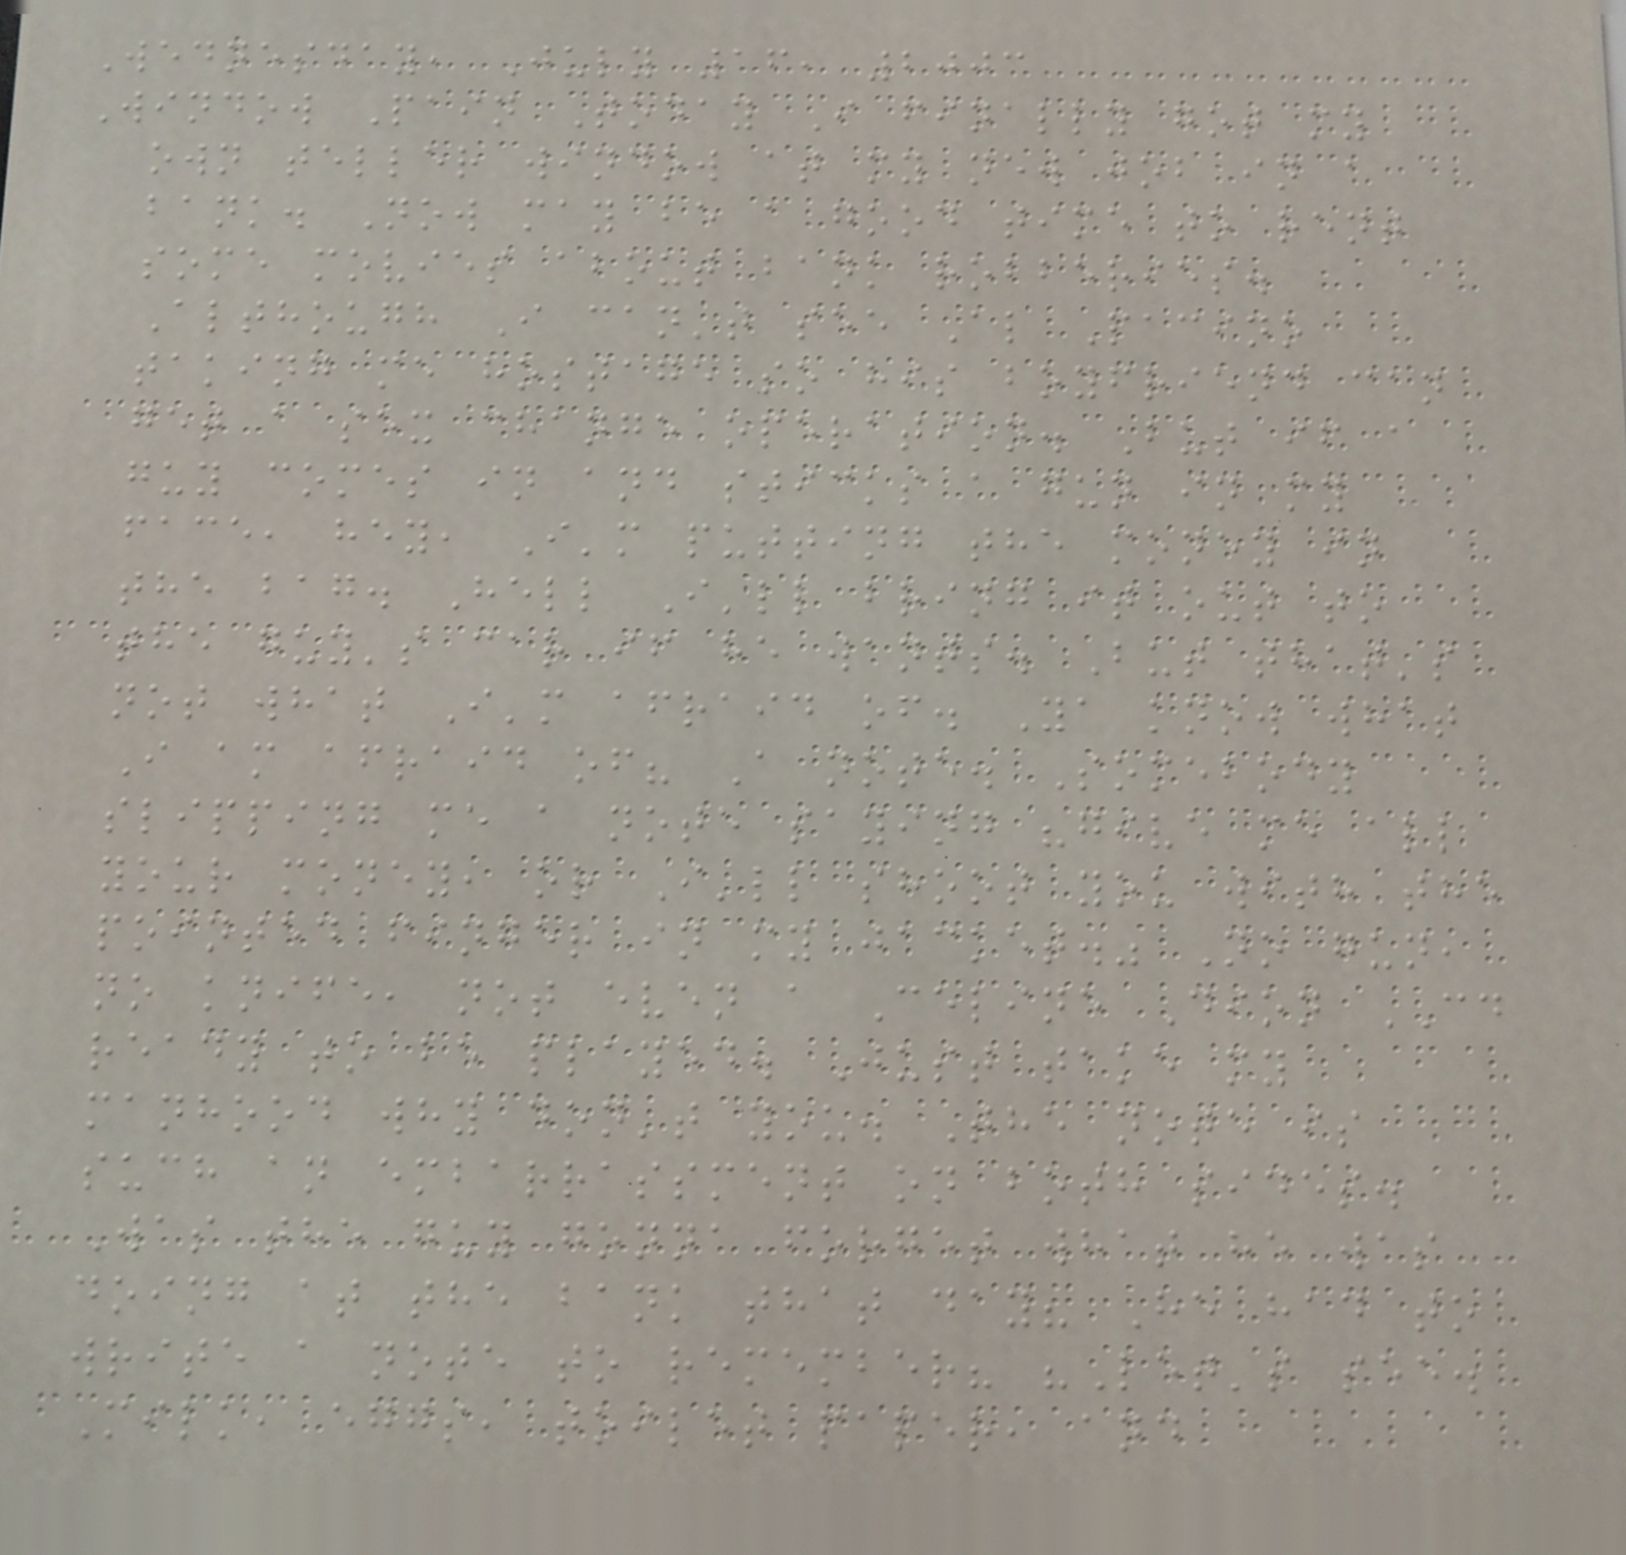Wednesday, July 16, 2003
Window Pain Today I finally got my
own teller window at my new job in a
bank. Now may be a good time to rent
some movies about bank robberies.
Although I can't see Al Pacino
taking me hostage so his boyfriend can
get a sex change operation. But if a
guy comes in and sticks a gun in my
face, hey, I'm putting the money in
the bag. Hell I'll bring it out to
the guy's car if he wants. But that's
not what I'm afraid of. Ya know what
I am afraid of? A note. Somebody
slipping me a note saying "give me all
your money, or I'll shoot you with the
pointed finger in my jacket." No gun,
no knife, not even a Celine Dion CD
ready to be played. Just take my
manhood why don't you. The note is
such an embarrassment on both sides.
Was the guy gonna forget what he was
doing at the bank that day? He had to
write a note to remember? "Let's see.
Milk, eggs, toilet paper, and
